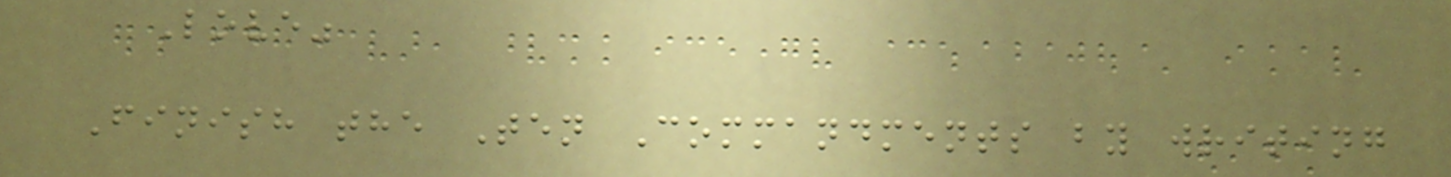Love"
Finish the Ten Commandments by writing
